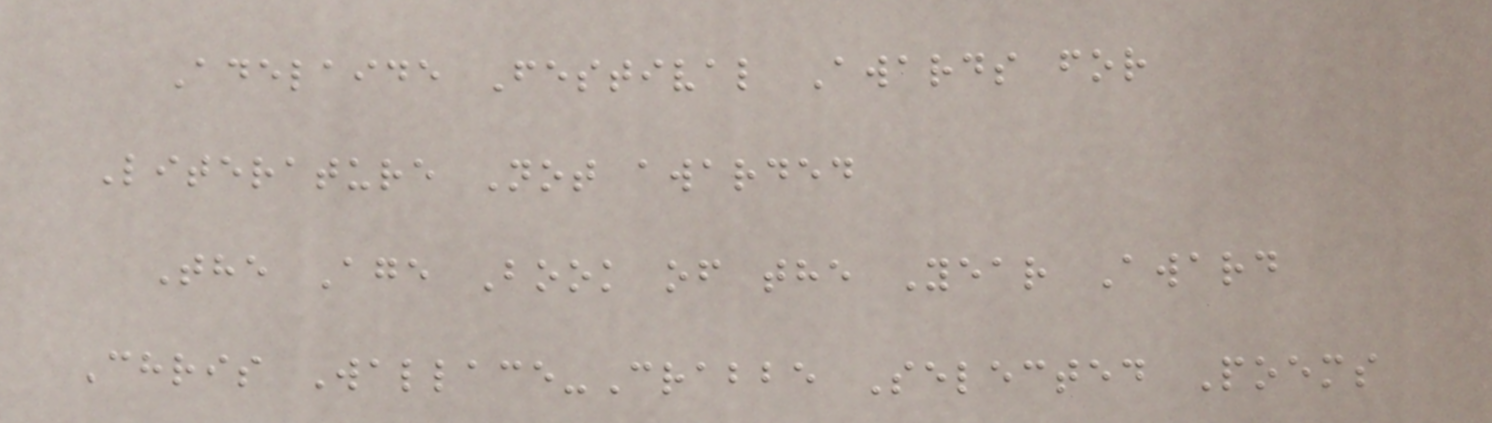Adelaide Festival Awards for
Literature Not awarded
The Age Book of the Year Award
Chris Wallace-Crabbe Selected Poems
